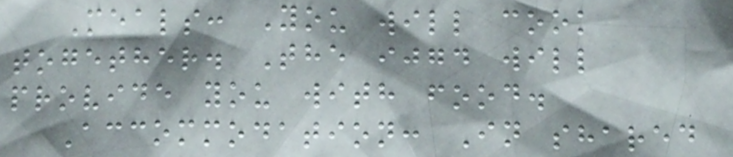Meals: You will cook
together. The ijgd will
provide you with food.
Accommodation: In shared
